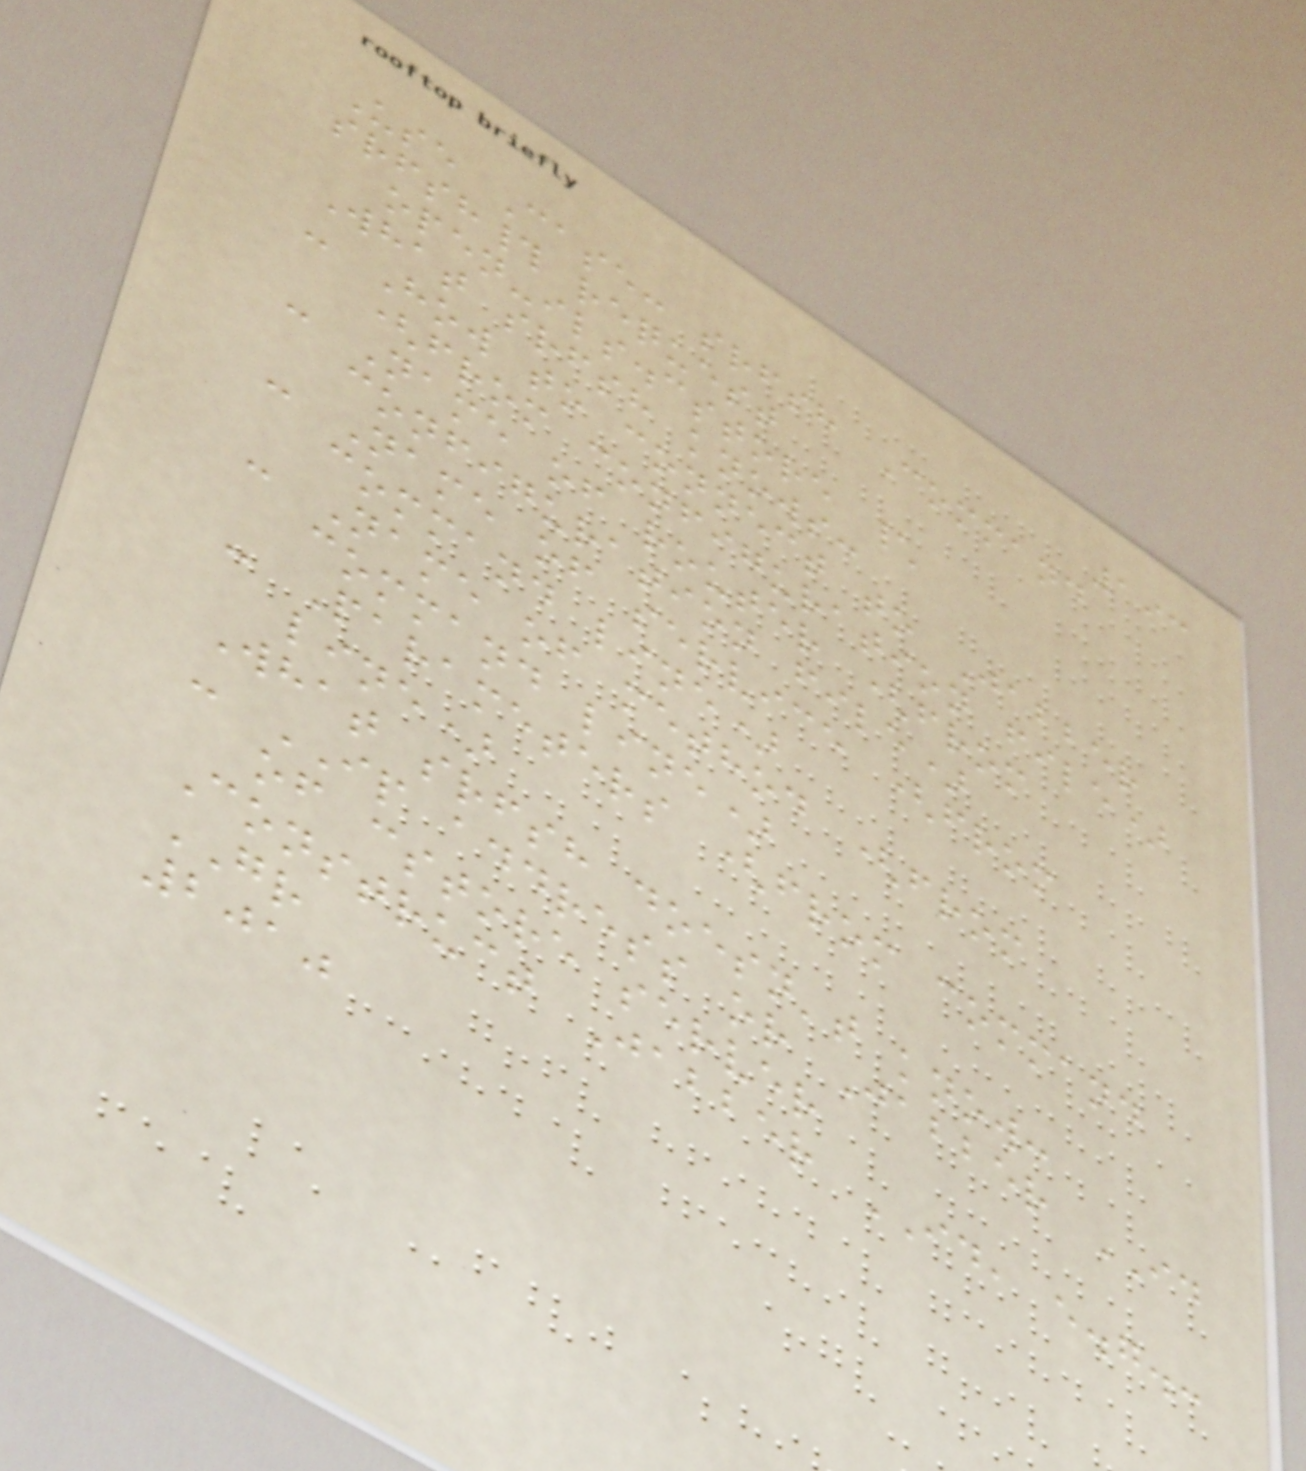193
Use Case: srfsh Command
srfsh# request
open-ils.cstore \
What srfsh knows:
- How to connect to Jabber
(from configuration file)
- Name of router (from
configuration file)
- Name of service (from
command line)
- Name of method (from
command line)
- Parameters (from command
line)
What srfsh doesn't know:
- IP address or Jabber ID
of cstore server
Construct Jabber ID, e.g.:
GR
2010
